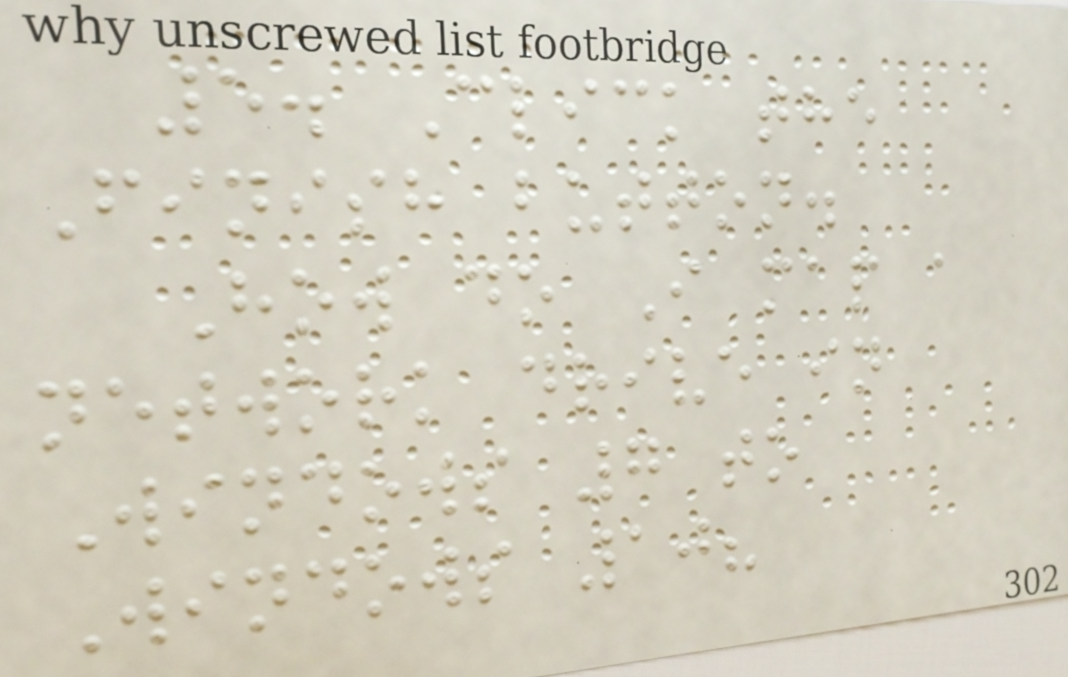5. Click the
Finish button.
How do I map a
network drive in
Windows 7 to
Windows 10?
